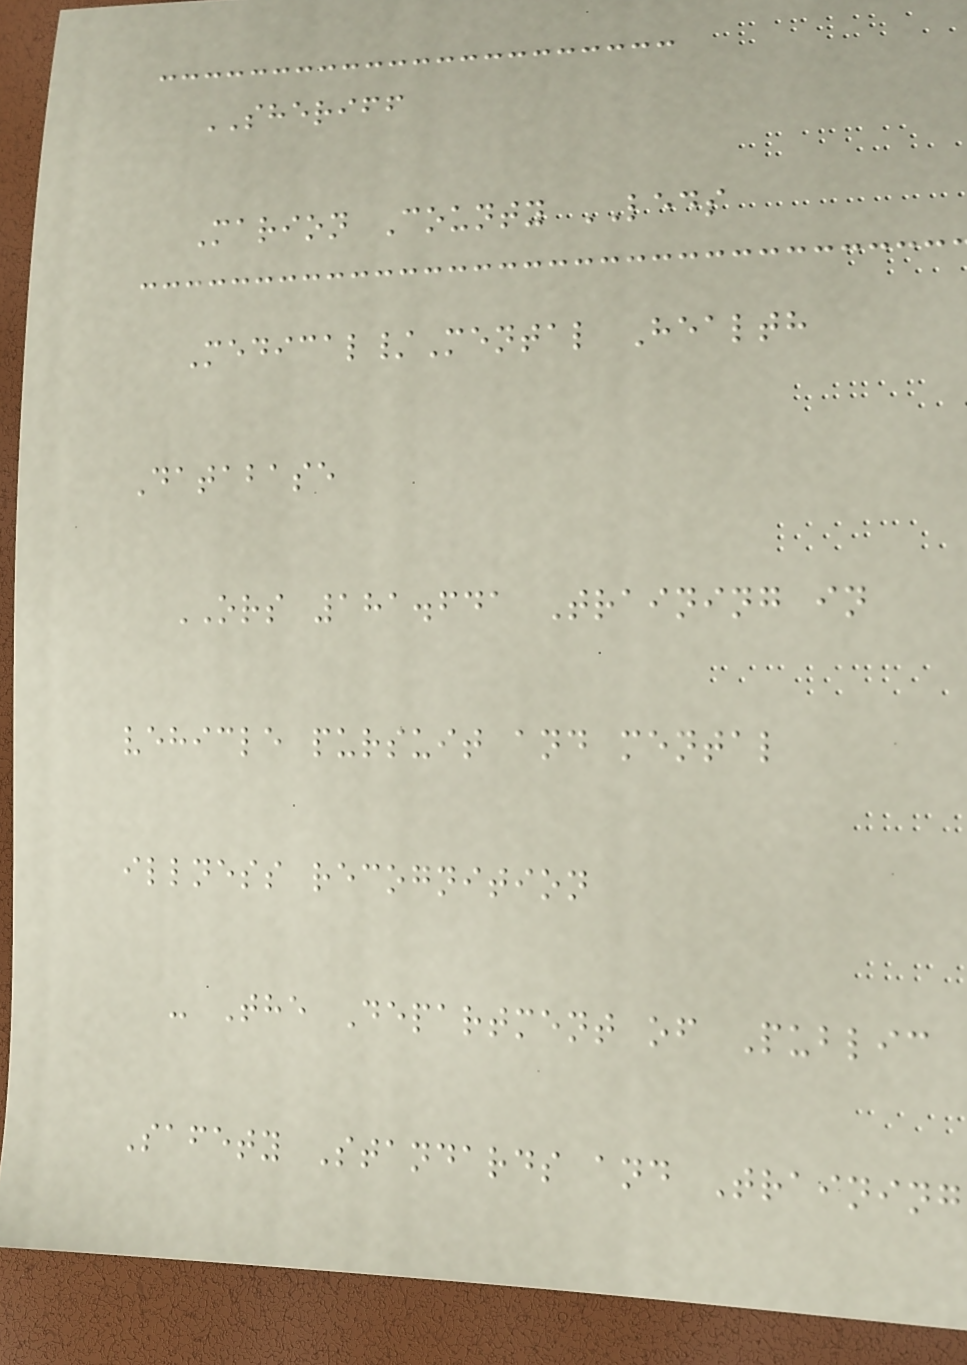SHERIFF
Marion County LEDS
Medical/Mental Health
Database
ORS 181.641 Training in
vehicle pursuit and mental
illness recognition
- The Department of Public
Safety Standards and Training
